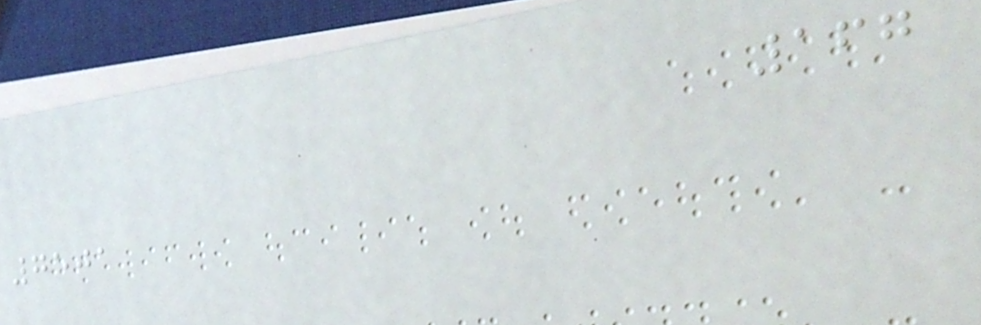167
7501
